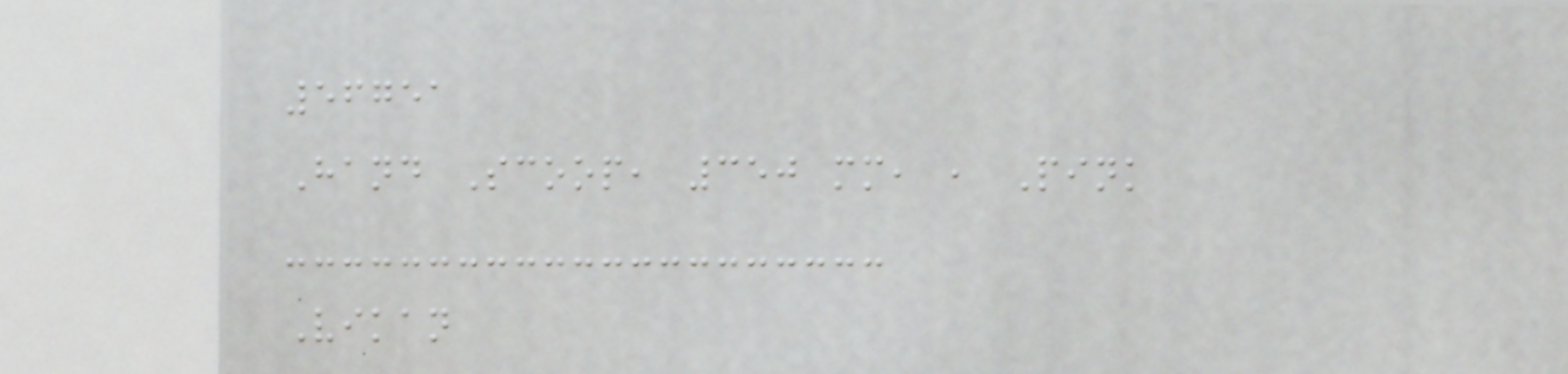56751
Hand Scoop, 350 mm, , Pink
Vikan
